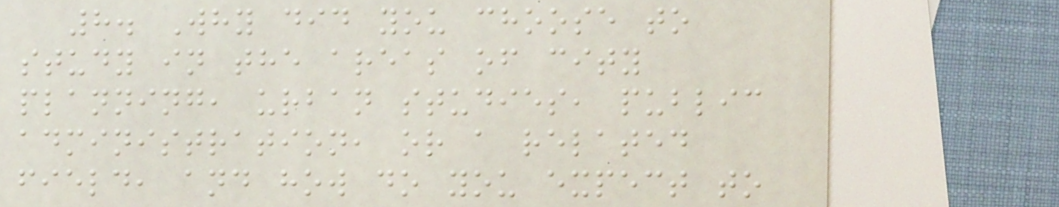8. Why did you choose to
study in the areas of city
planning, urban studies, public
administration, or a related
field, and how do you expect to
